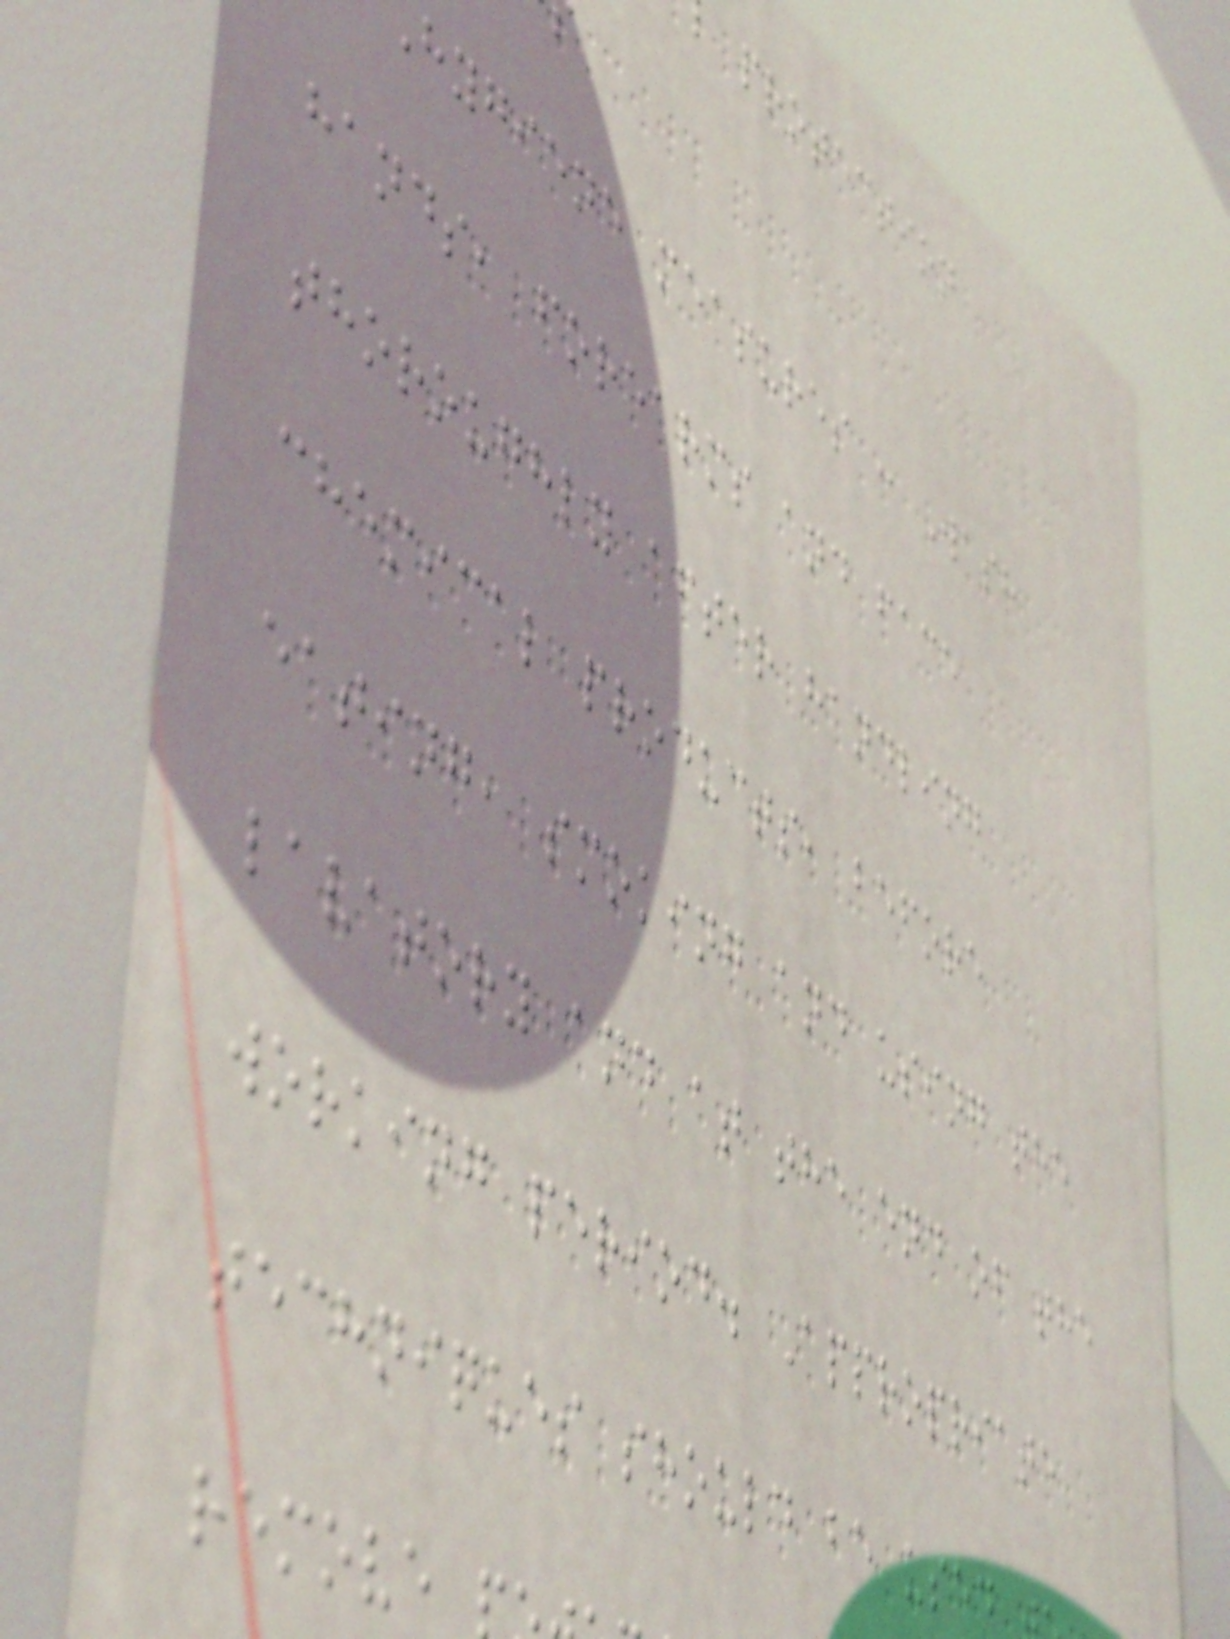protection
hygiene measures : Wash
hands, forearms and face
thoroughly after handling
chemical products, before
eating, smoking and using the
lavatory and at the end of the
working period. Appropriate
techniques should be used
remove
